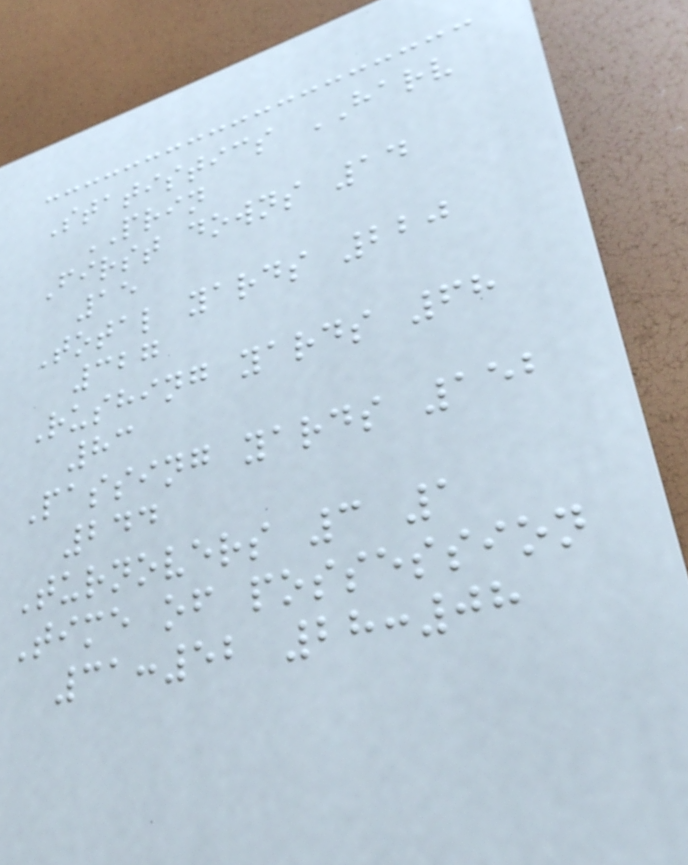Statistics HARV
PRIN
First downs 14
15
Total yards 220
327
Rushing yards 68
83
Passing yards 152
244
Turnovers 3 1
Time of possession
31:52 28:08
